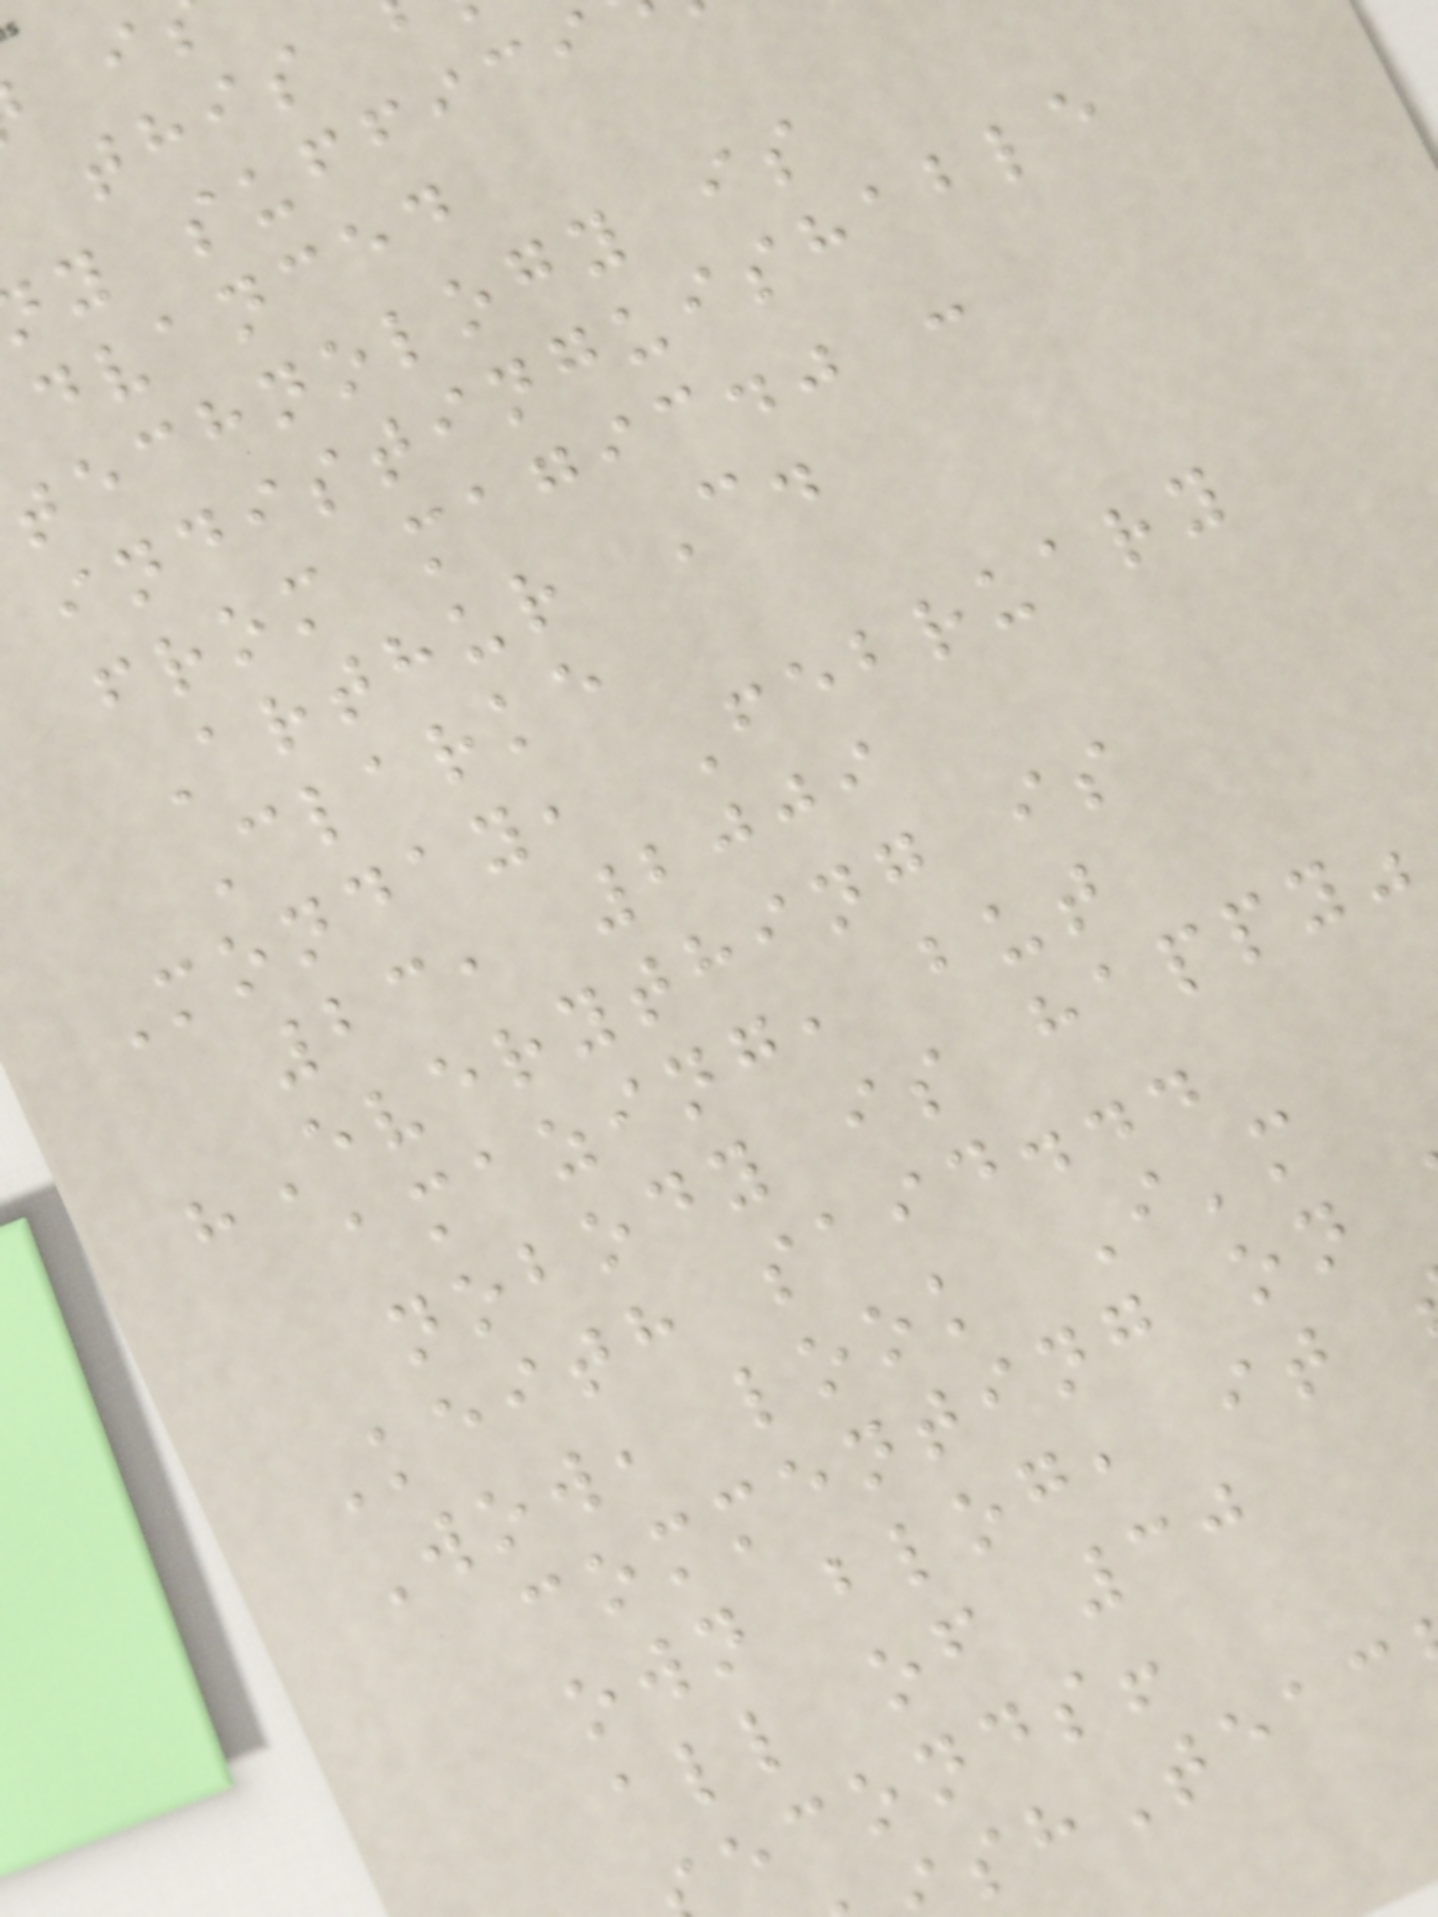this
y suffici
dvanced
technology is
indistinguishable
from magic." -
Arthur C.
Clarke
Monday, February
23, 2009
"Everything is
amazing, but
nobody is happy"
Keith said...
Wow, look I'm
commenting on
own blog, it
all of 30
econds!
